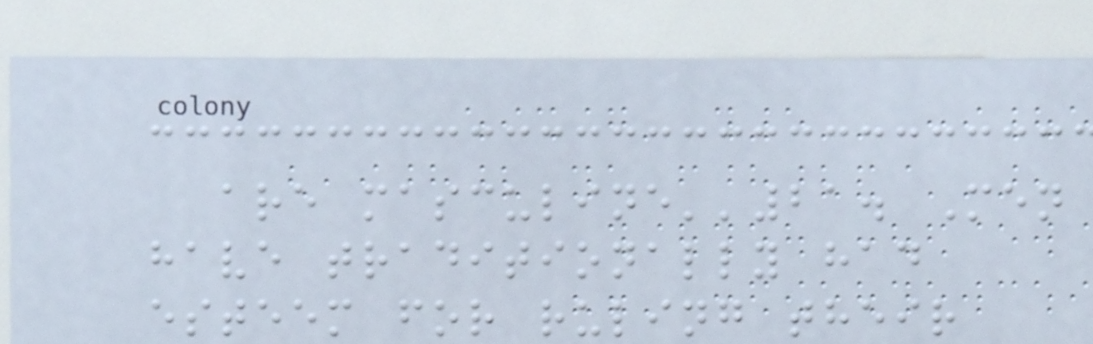are masculine''21. Men
have traditionally had
esteem for ruling their
